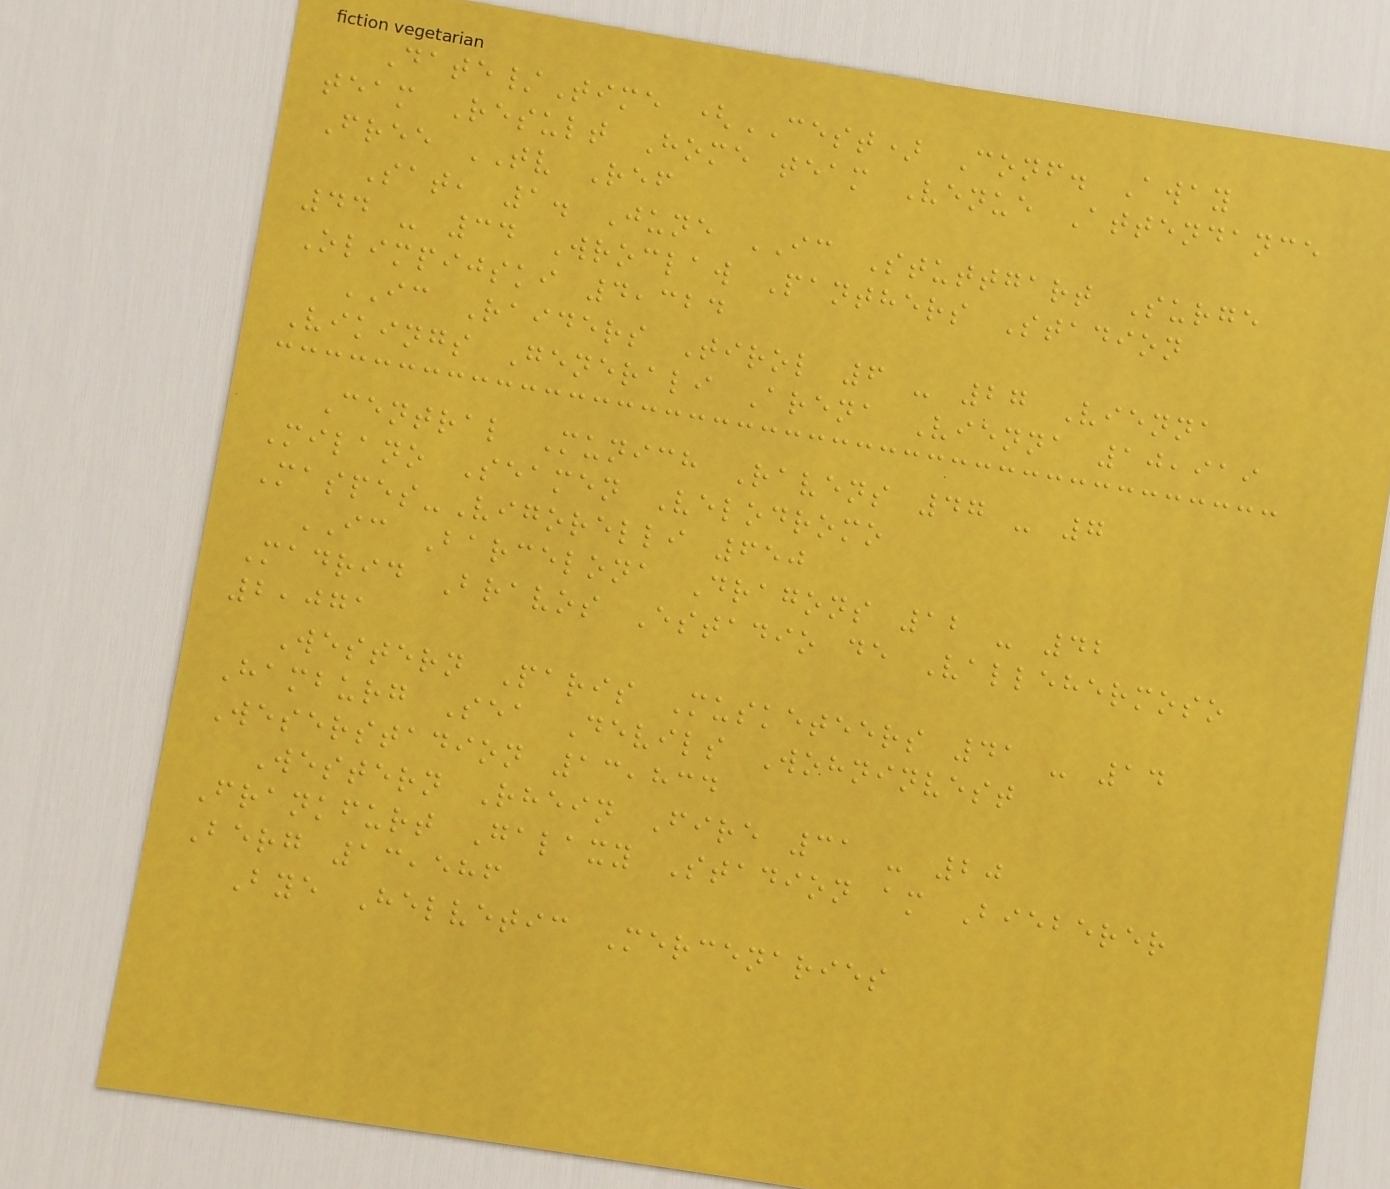Date/Time (CEST) Conf. Away
team Result Home team Venue Attendance
Free TV Ref
Sat, 1. June IC Stuttgart Surge
44 - 34 Wroclaw Panthers Stadion
Olimpijski 4,324
IC Raiders Tirol 6 - 27 Vienna
Vikings Generali Arena Vienna 10,919
Central Munich Ravens 47 - 7
Milano Seamen Velodromo
Maspes-Vigorelli 650
IC Barcelona Dragons 12 - 42
Madrid Bravos Estadio de Vallehermoso
2,071
Western Paris Musketeers 41 - 14
Hamburg Sea Devils Wohninvest
Weserstadion 13,834
Western Rhein Fire 31 - 20
Frankfurt Galaxy Stadion am Bieberer
Berg 13,586
Bye Helvetic Mercenaries
